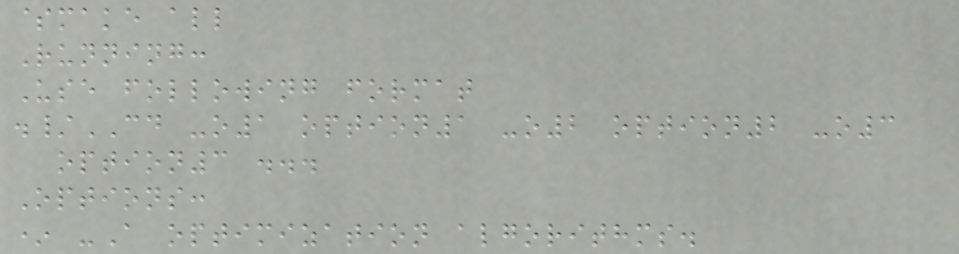$make all
Running:
Use following format
./CD -o1 option1 -o2 option2 -o3
option3 ...
Options:
* -A optimization algorithms.
